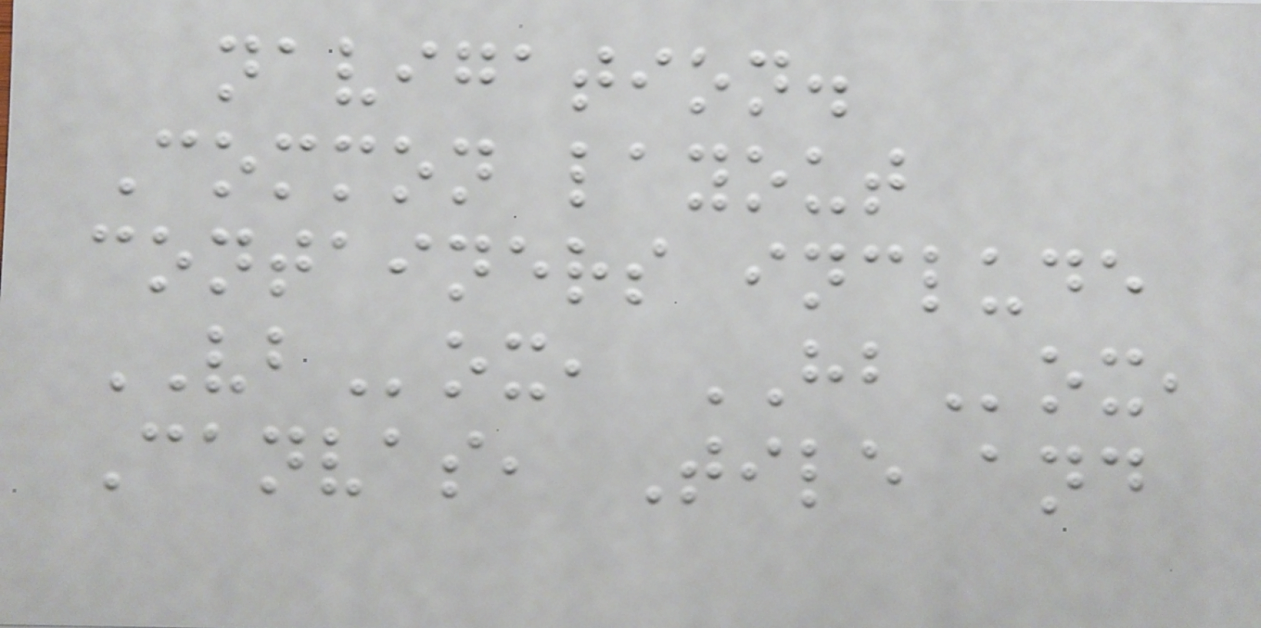navigation.
Common layout
containers include
VBox, HBox,
Canvas, Tile and
